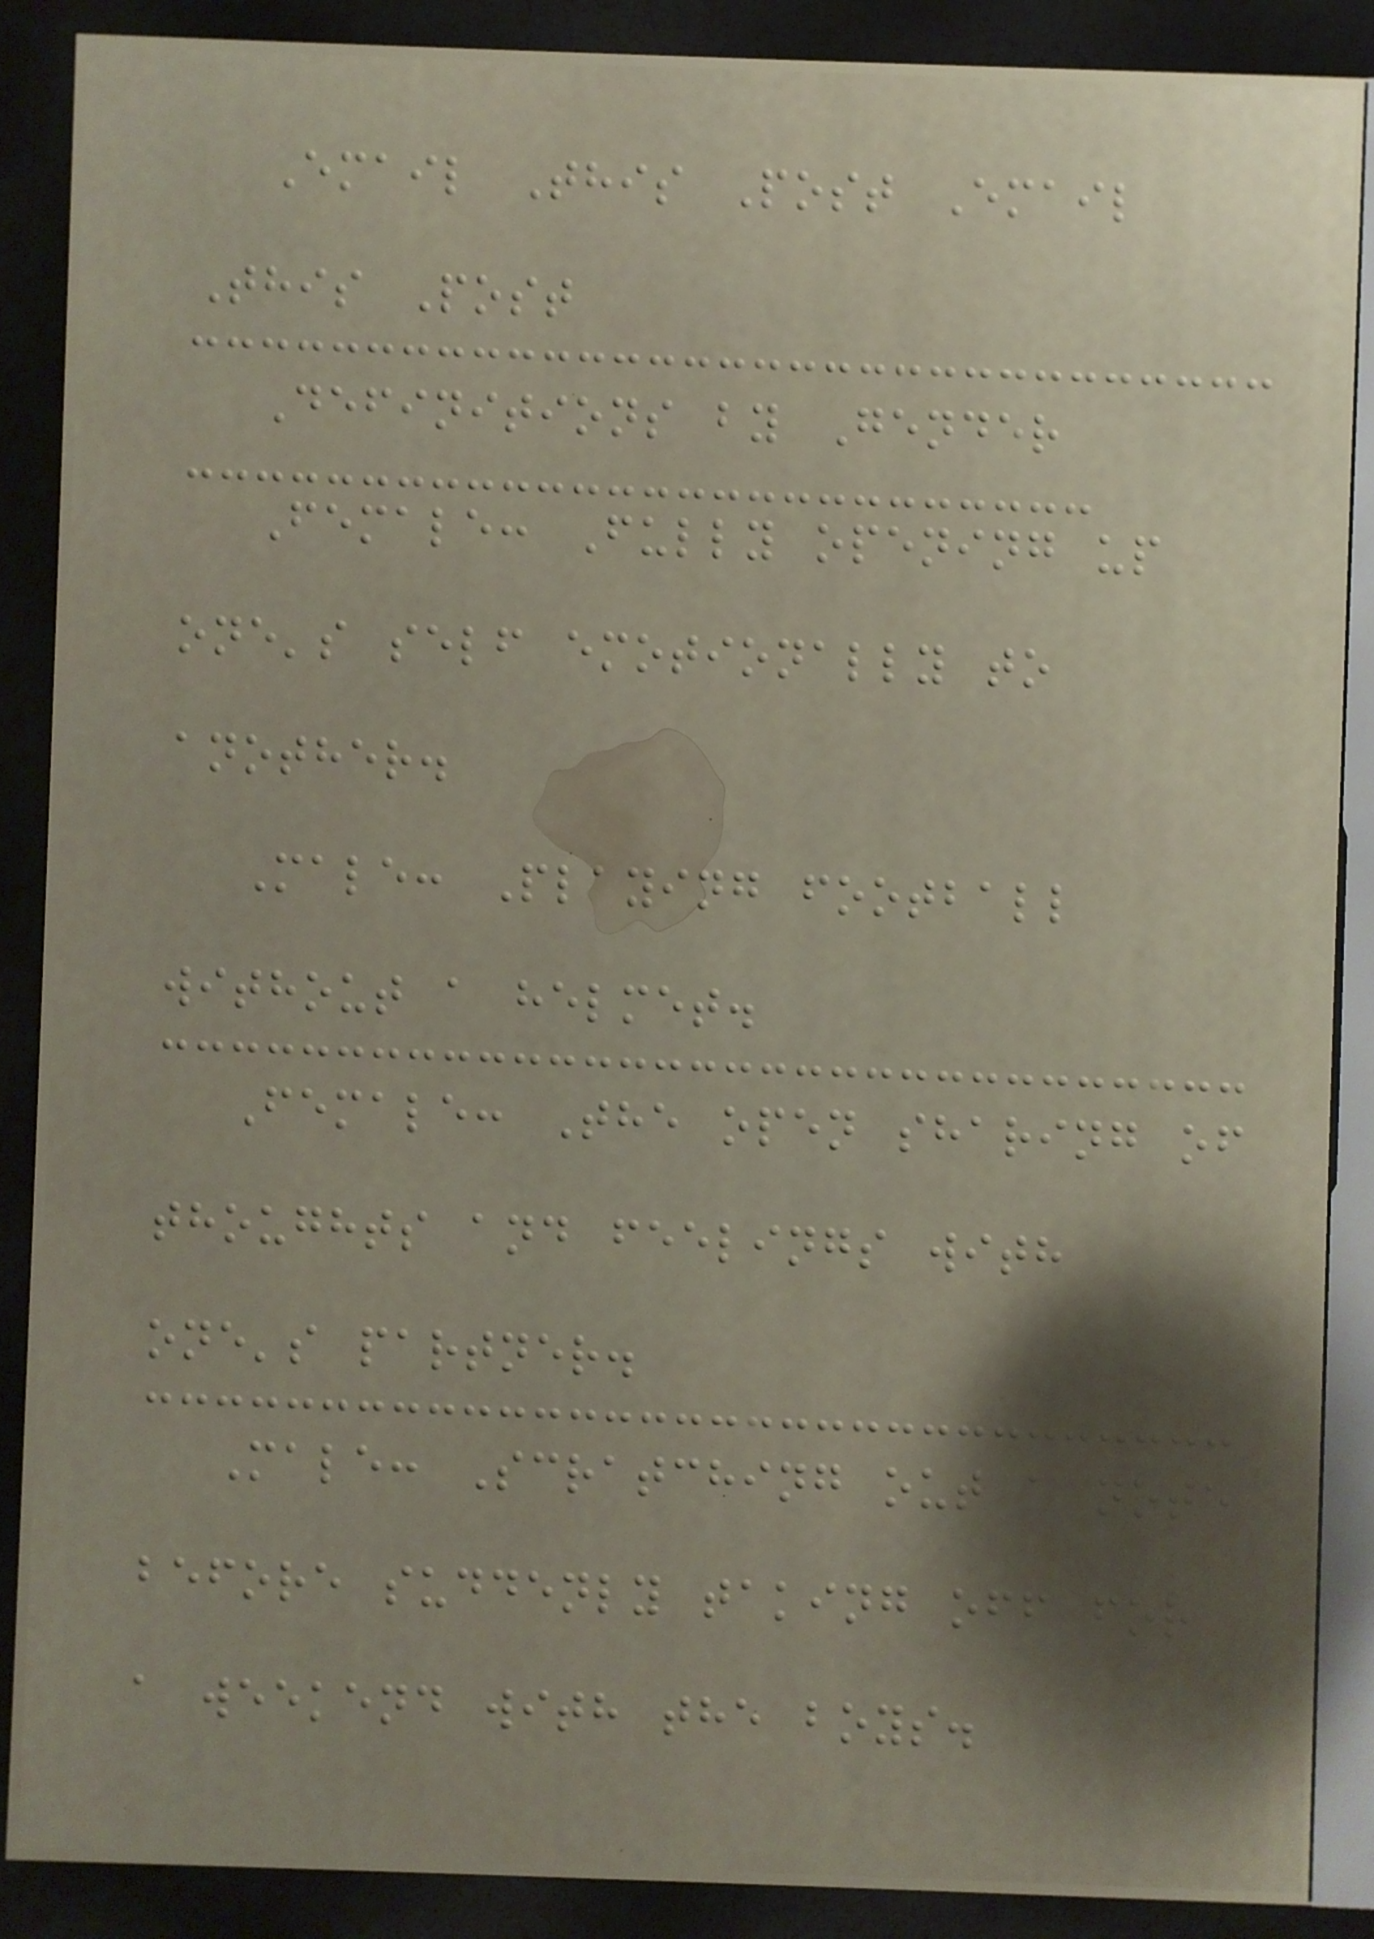Email This Post Email
This Post
Definitions by Gender
Female: Fully opening up
one's self emotionally to
another.
Male: Playing football
without a helmet.
Female: The open sharing of
thoughts and feelings with
one's partner.
Male: Scratching out a note
before suddenly taking off for
a weekend with the boys.
